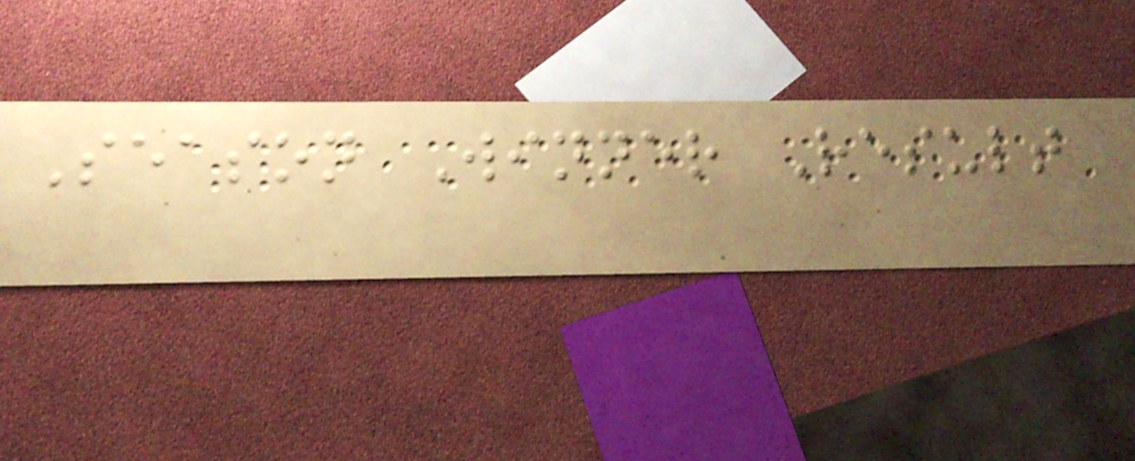Season Winner Result
